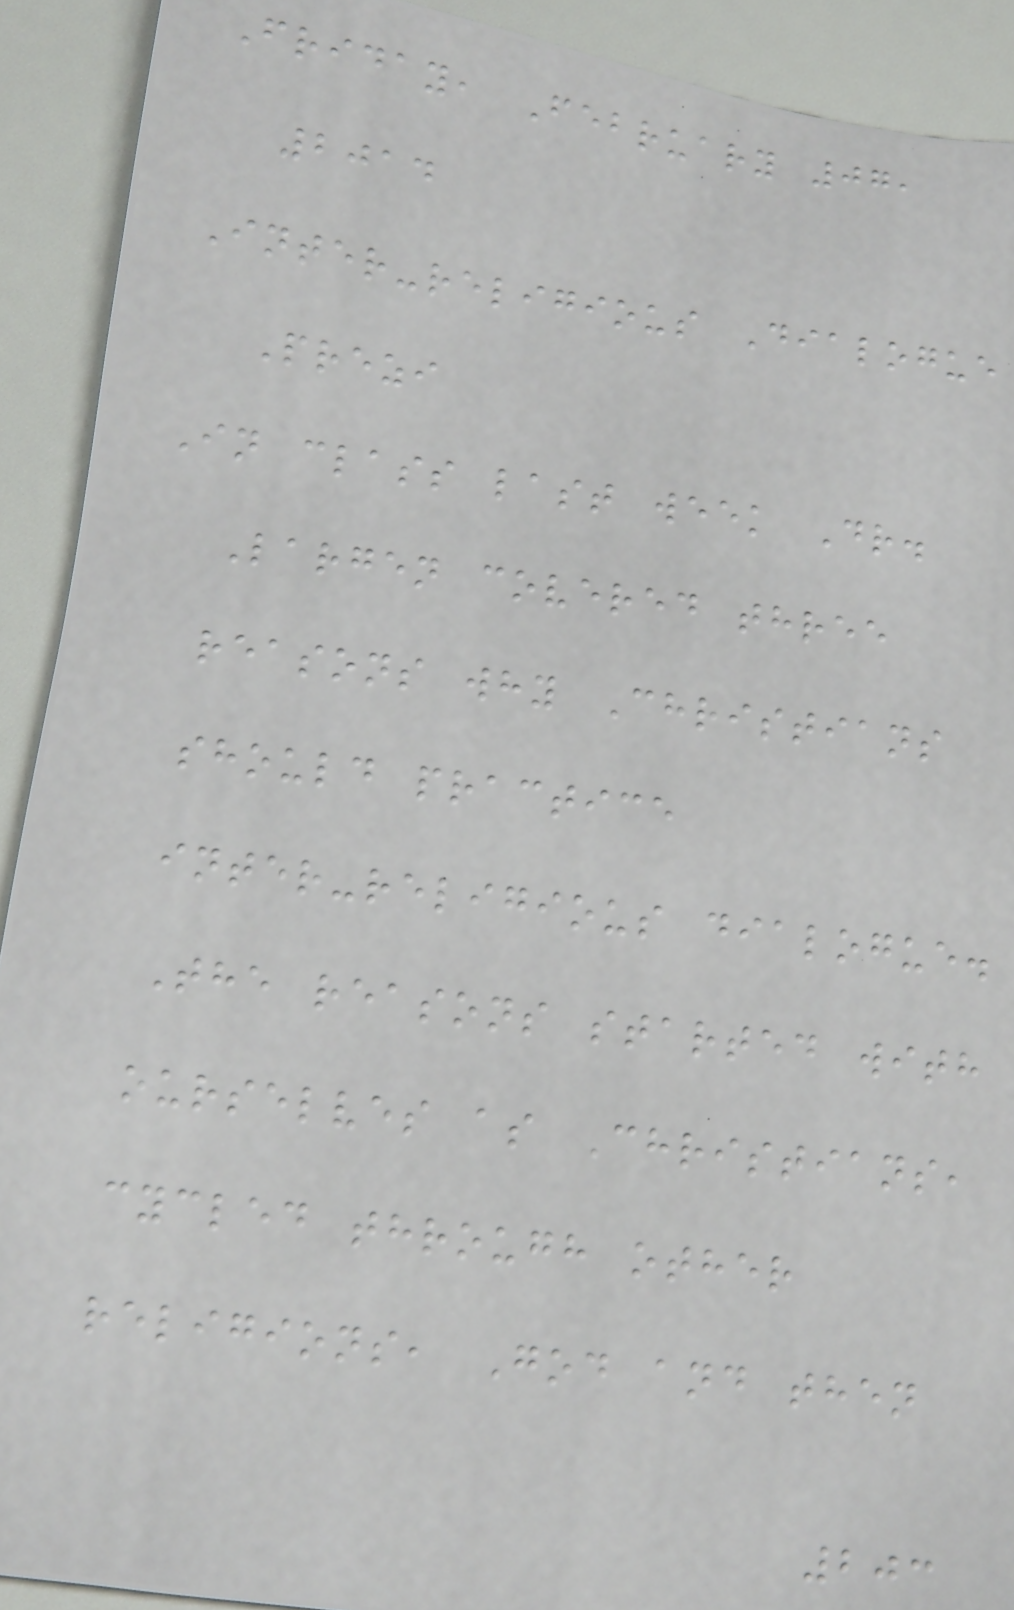Friday, February 07,
2014
Inter-religious Dialogue
Prezi
In class last week Dr.
Largen covered three
reasons why Christians
should practice
inter-religious dialogue.
The reasons started with
ourselves as Christians,
cycled through other
religions, God and then
203
